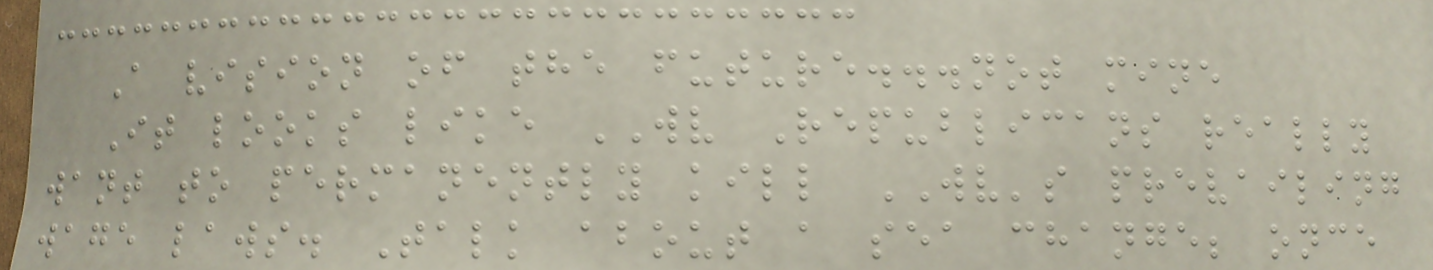A vision of the future...not mine
It looks like WV Republicans really
want to permanently kill WV's prevailing
wage laws. Talk about a sea change; once
